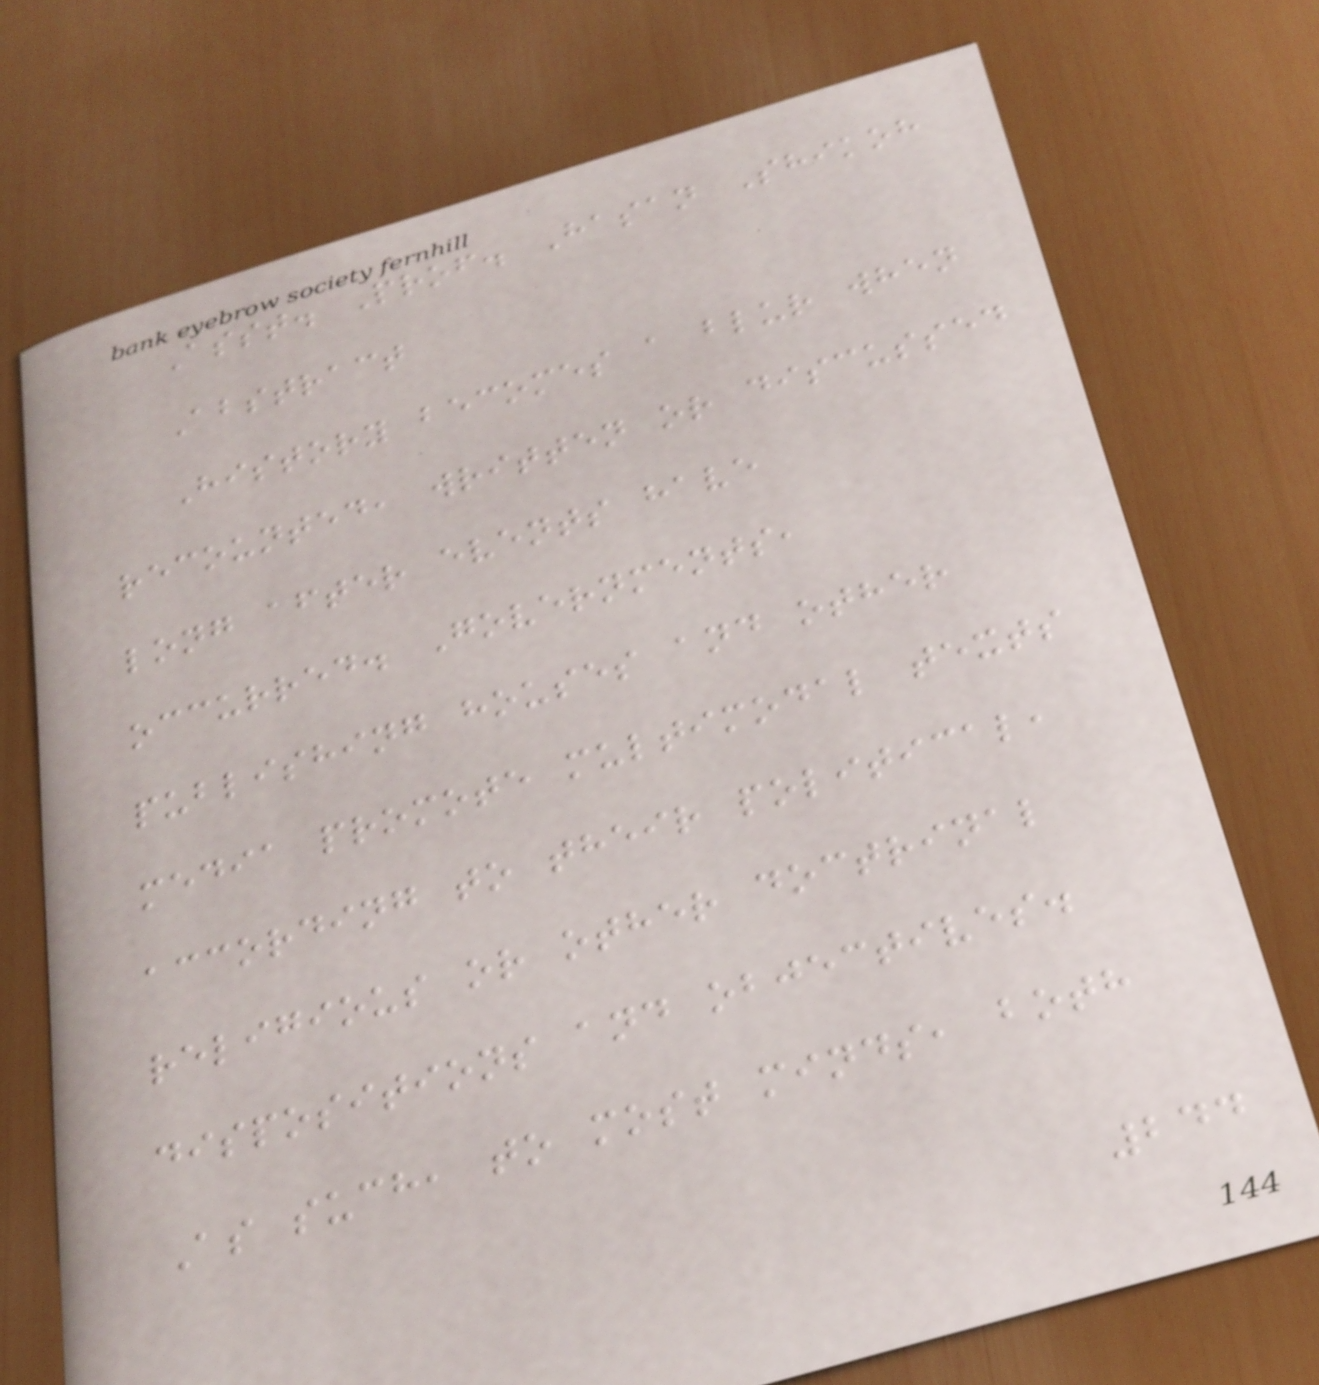Asst. Prof. Hasan Shikoh
Abstract
History becomes a blur when
recounted, written or discussed
long after events have
occurred. Governments,
publishing houses and other
media promote multimodal texts
according to their political,
religious or other doctrinal
dispositions and objectives.
As such, to most minds, both
244
